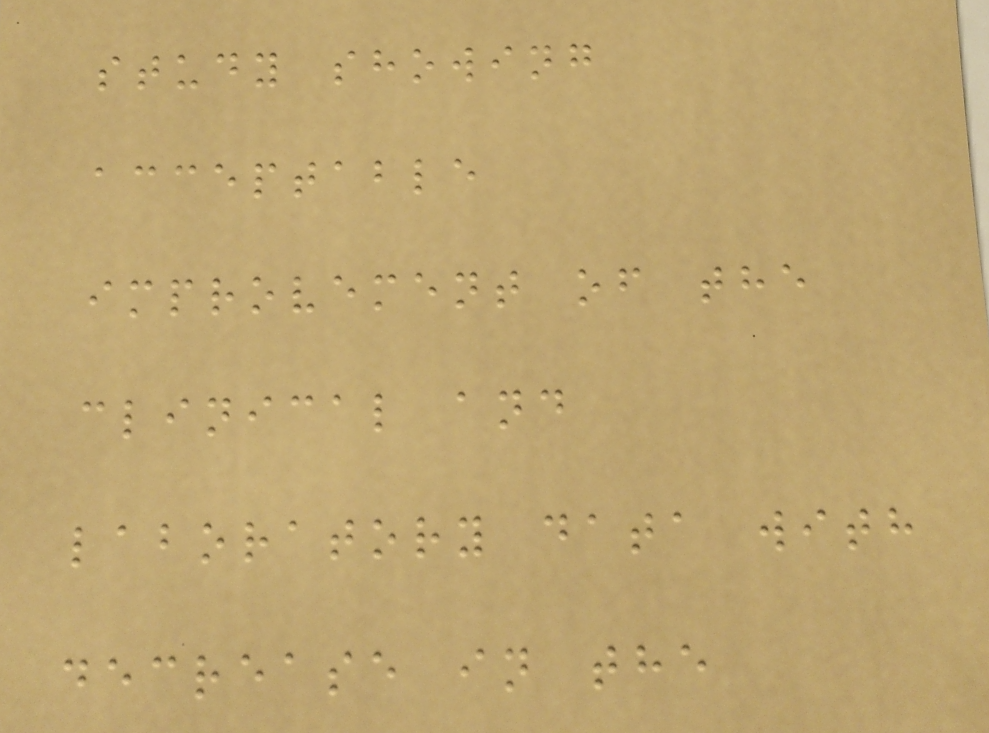study showing
acceptable
improvement of the
clinical and
laboratory data with
decrease in the
